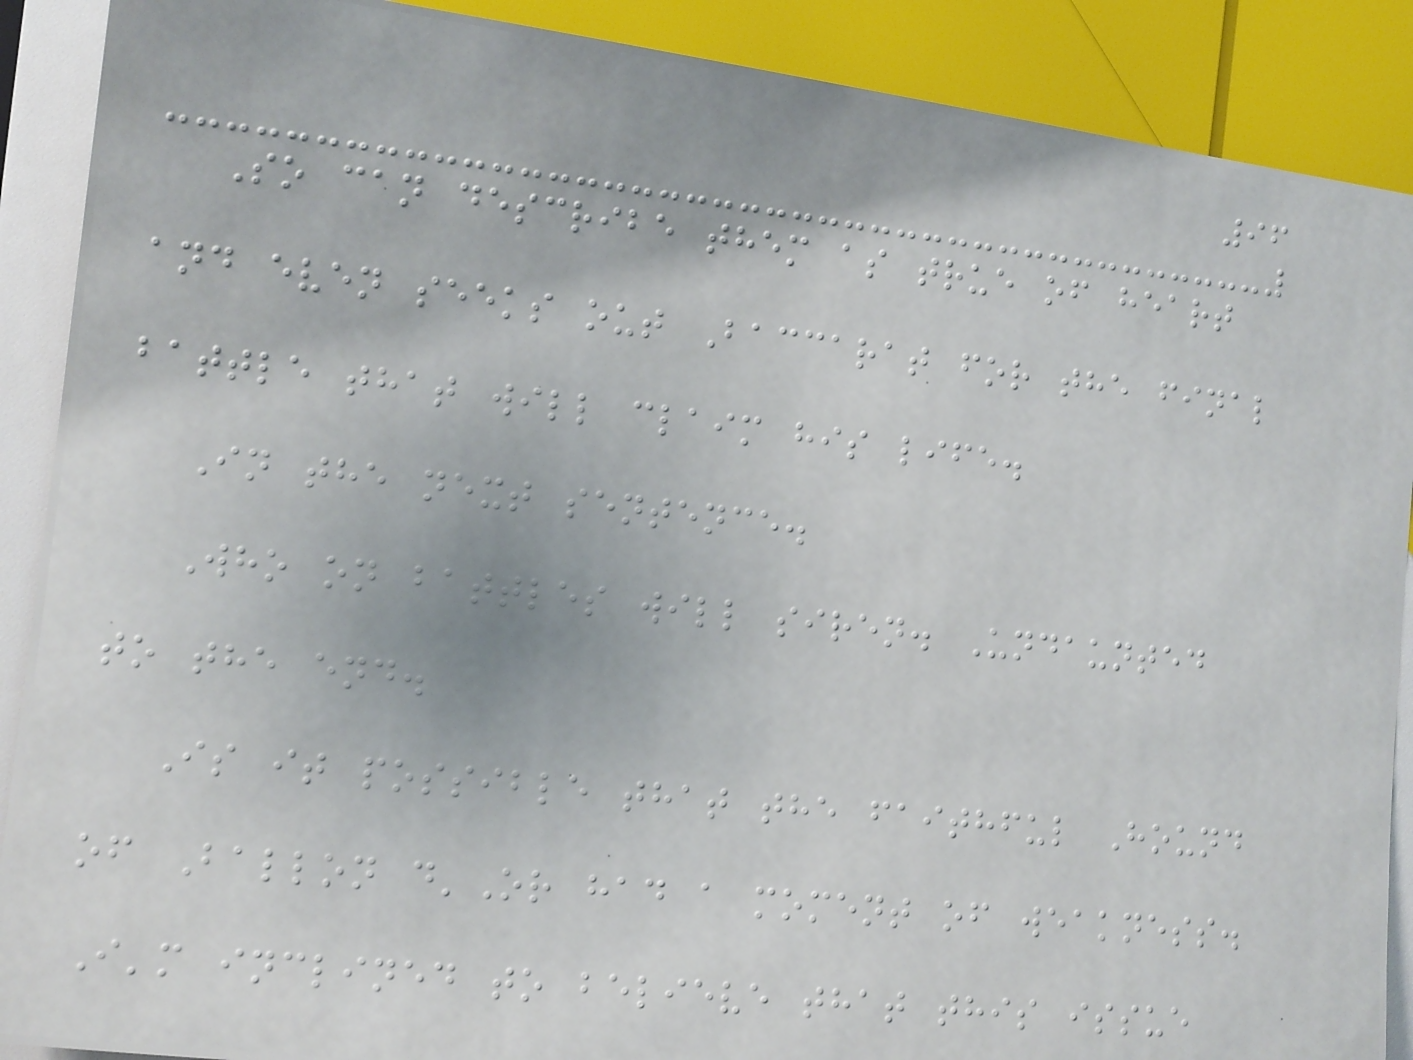96
So can describe them as true of heart
and even seeks out Baccarat for the final
battle that will claim his life.
In the next sentence.
Who on battles will siren. Undaunted
to the end.
Is it possible that the faithful Hound
of Ballon d'Or had a moment of weakness.
I'm inclined to believe that this issue
